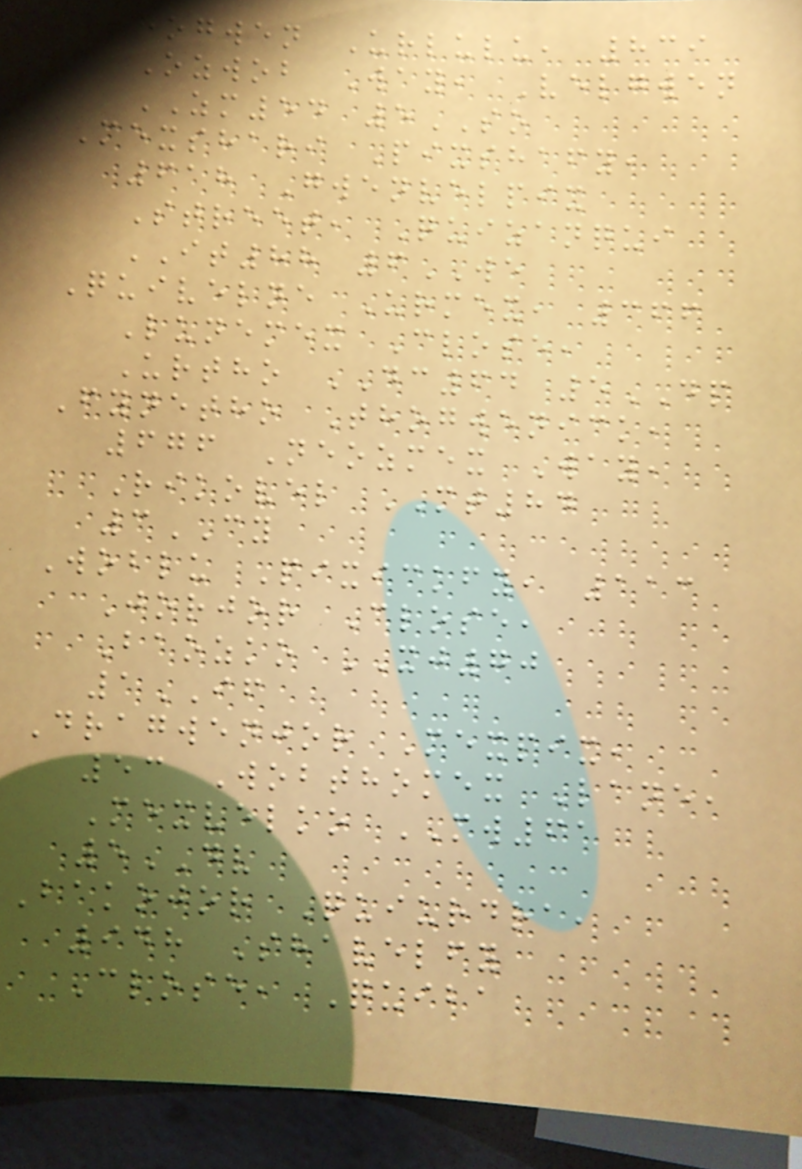Thogwen Urlulu, 839
Ozwob Way, Velgwen
ZM54 5SO
Mexshari Pixshafy,
618 Gwenvelpix
Street, Quizanqui
IT88 6WE
Quivelne Urmex, 366
Lunemex Close,
Urtho DC64 5DP
Fynetho Thogwenick,
676 Neozmex Way,
Rikovel MT84
3CY
Woblu Pixickfy, 113
Jorjor Close,
Baozko XJ70
1IF
Dragwenjor Mexpix,
53 Wobthomex Lane,
Mexvelko MW61
5DV
Bakojor Quiurdra,
948 Shavelfy
Close, Quiba
